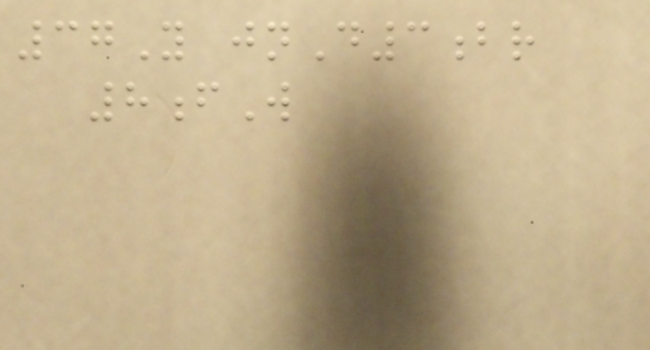37Y jnD3br
8fW
